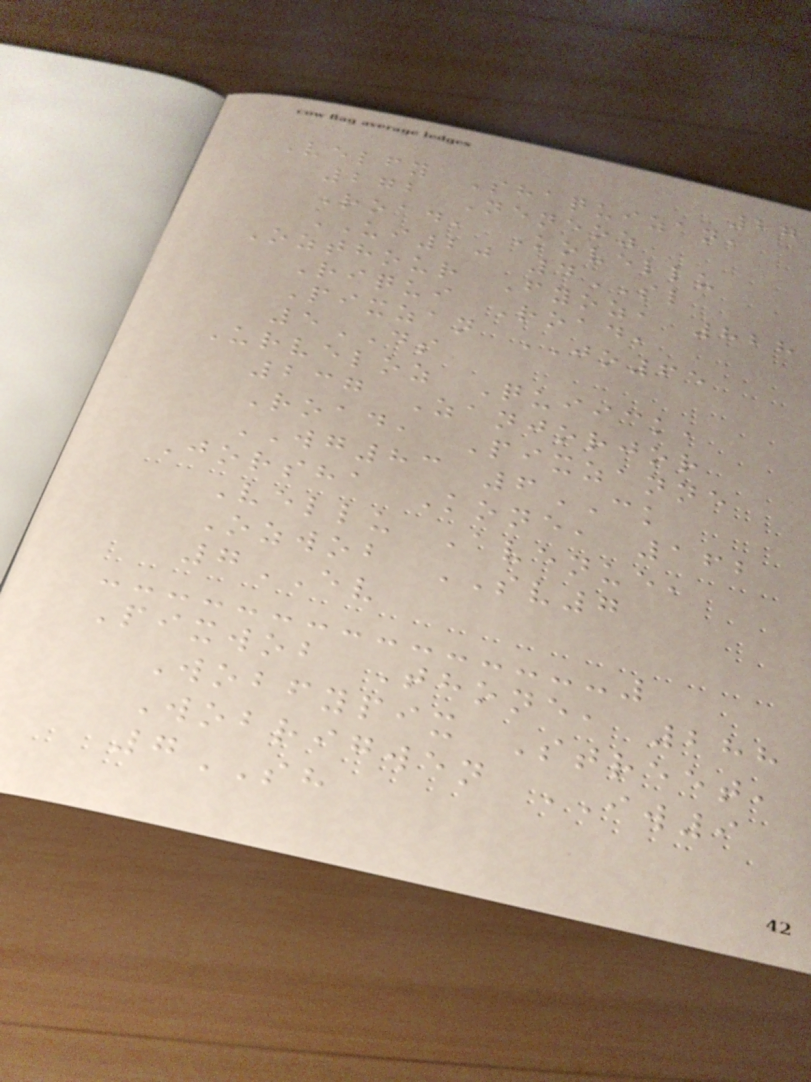27
Velfy Shaquizan,
272 Neneoz
Road, Kovellu
UI20 4SL
Ozthour Fyoz, 828
Riqui Road,
Pixzan JO65
5DS
Urveloz Quiick,
237 Zanjorjor
Road, Pixzanne
WG83 6CK
Jorsha Kone, 162
Vellu Avenue,
Ozwob SV7
7EV
Pixwob Thone, 288
Wobfypix Street,
Wobrigwen IW9
7SH
